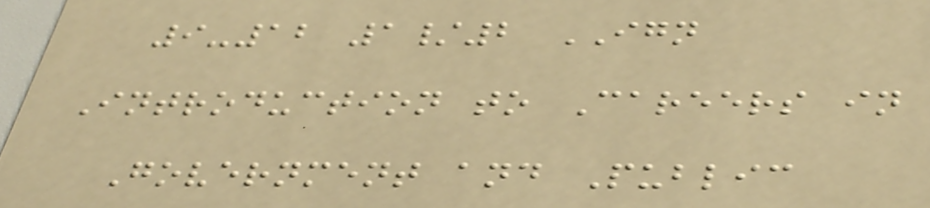9-12 1/2 IGN
Introduction to Careers in
Government and Public
